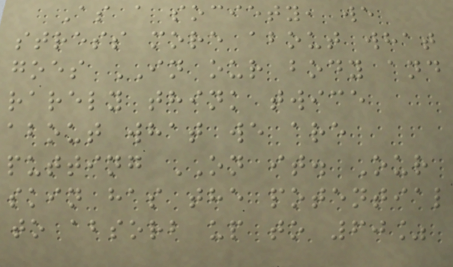As a society, we
stress more about what
goes IN our body and
rarely think twice
about what we are
putting ON it. Our
skin has the potential
to absorb up to 60%
